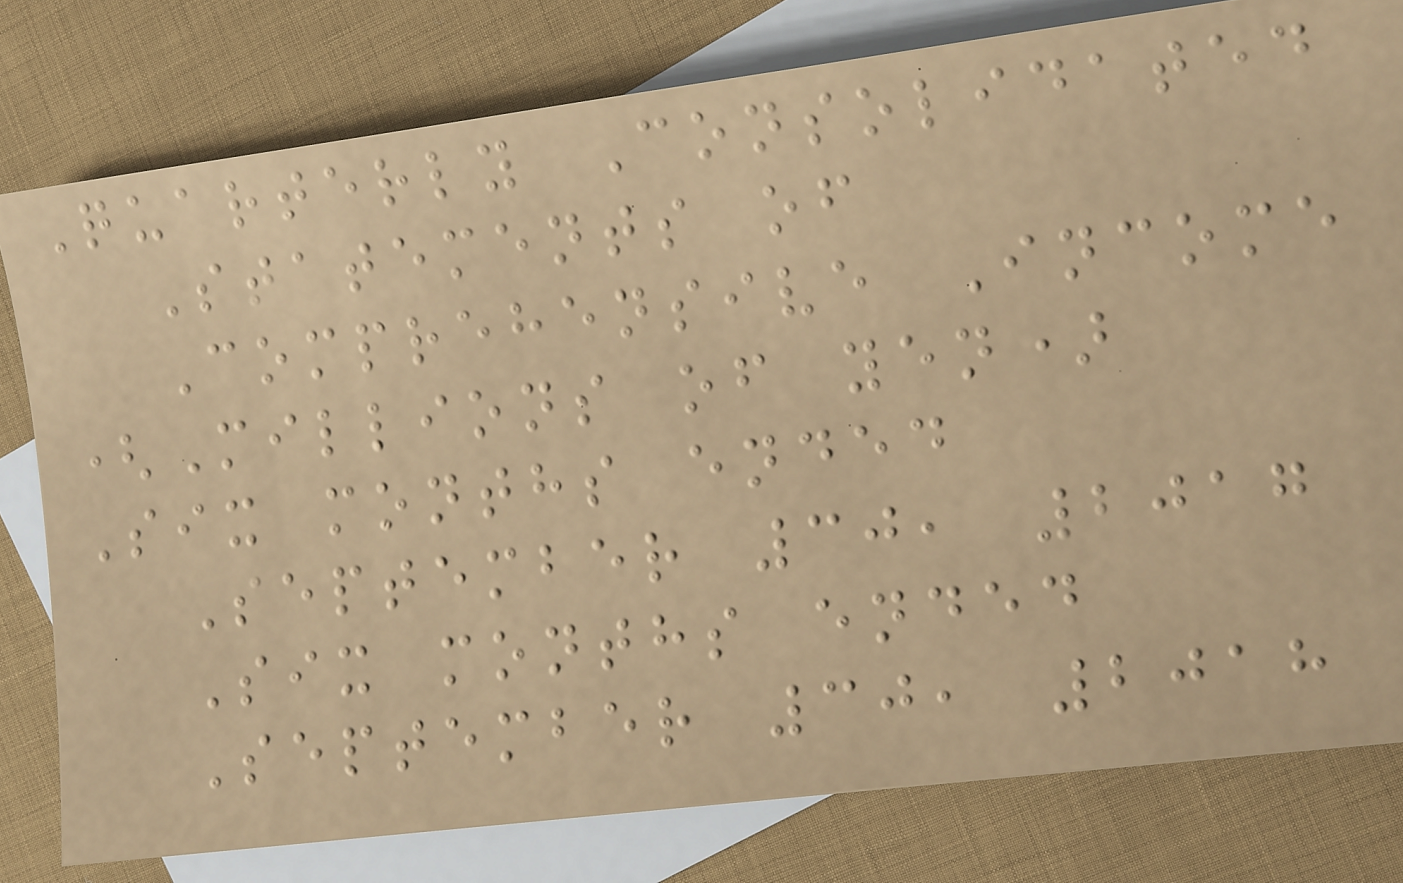Quarterly Consolidated
Statements of
Comprehensive Income
(Millions of yen)
Six months ended
September 30, 2017
Six months ended
September 30, 2018
